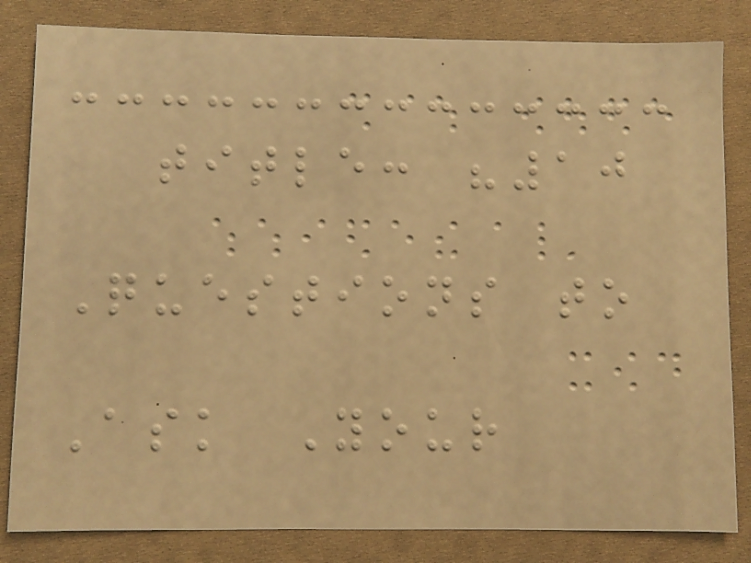title: "10
Questions to
Ask Your
